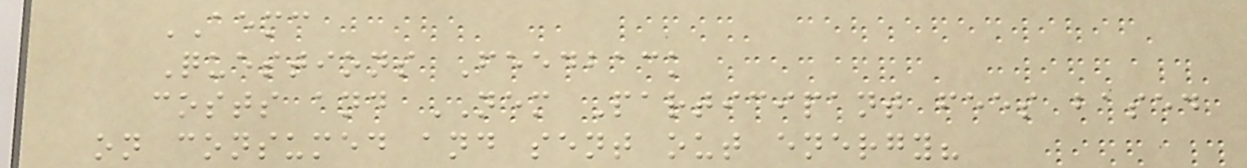AEMC
Questions Feedback
costs and NEM Participant fees based
on consumed and sent out energy?
